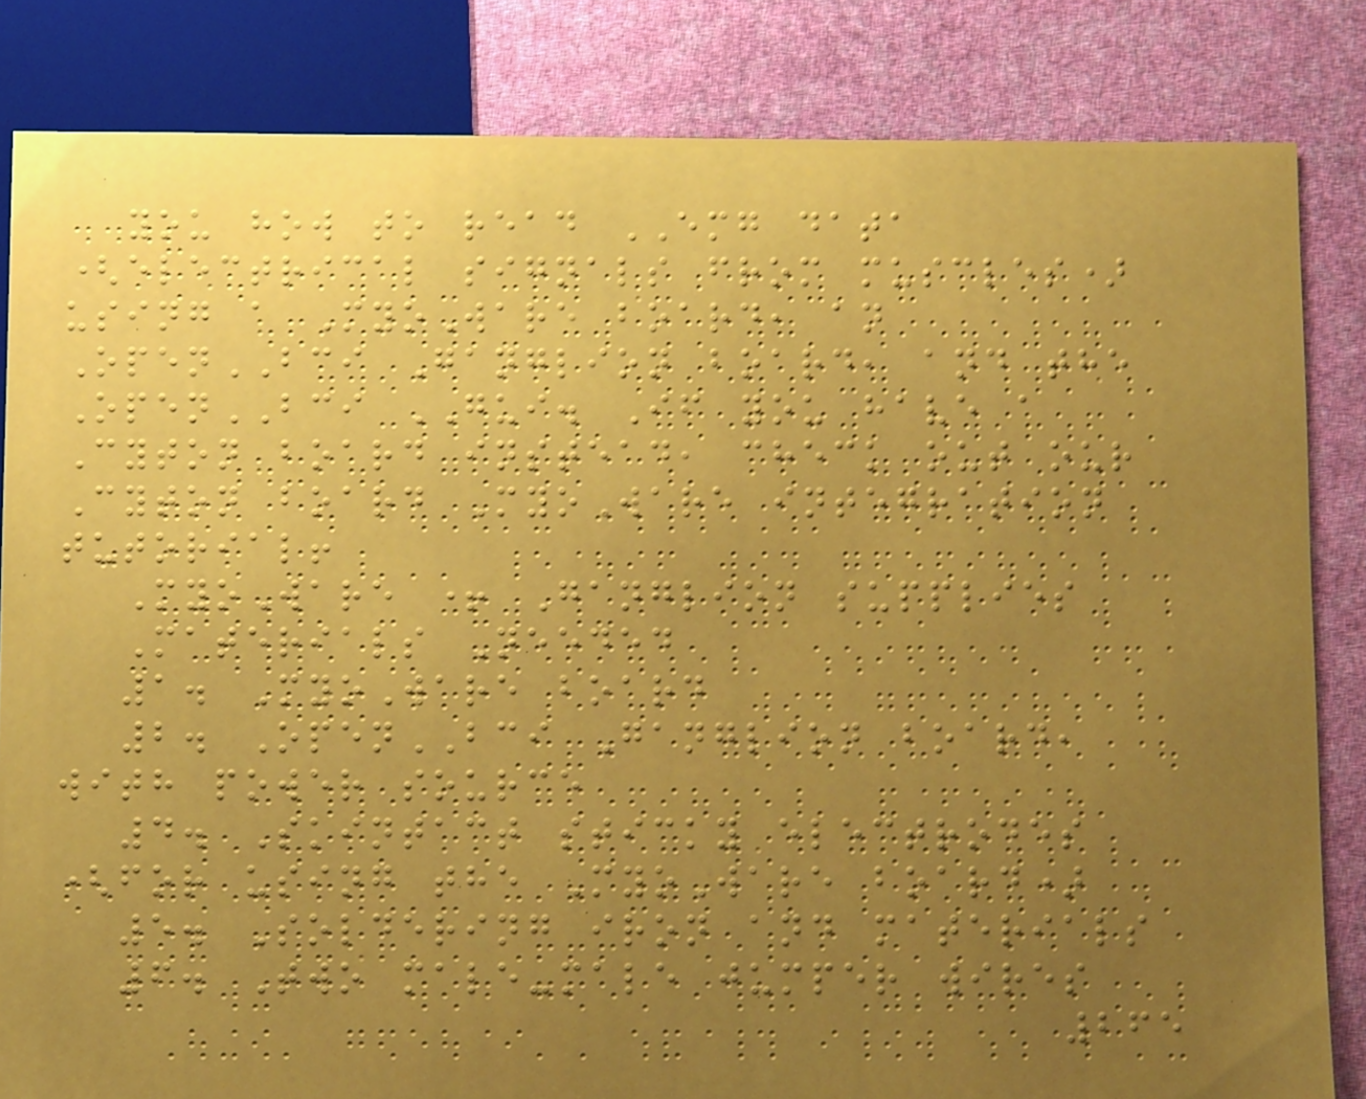you how to read EMG data
(electrical signals from muscles)
using a MyoWare board, an
OpenBCI Ganglion board, and the
OpenBCI GUI. If you have a
Cyton board instead, check out our
Cyton board MyoWare integration
tutorial!
MyoWare + Ganglion supplies
Materials Needed
1. MyoWare board
2. OpenBCI Ganglion board,
with power source
4. Skintact sticky electrodes
(for using the MyoWare board)
5. Soldering iron and materials
6. Two male-male jumper wires
265
